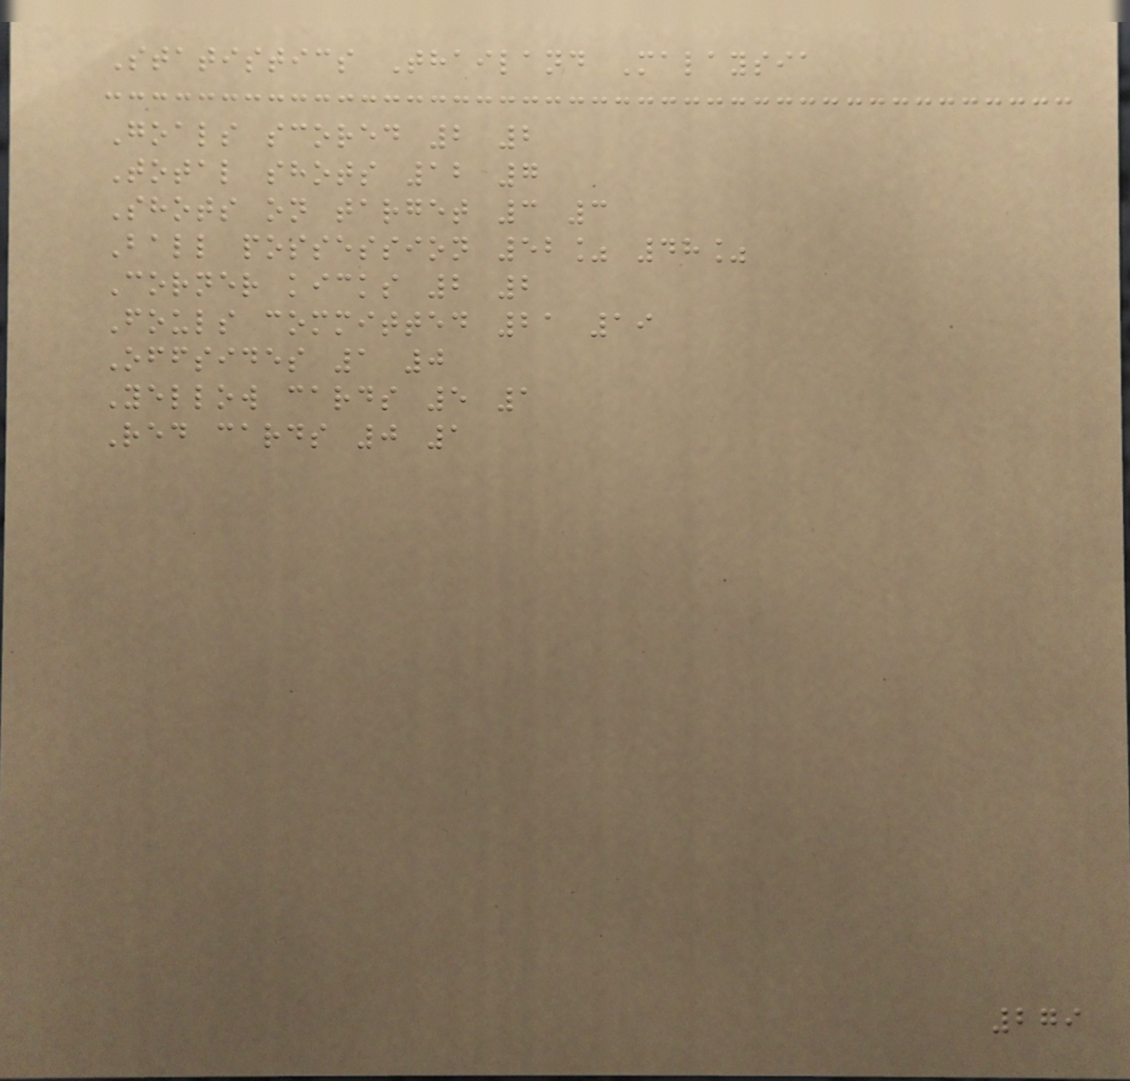Statistics Thailand Malaysia
Goals scored 2 2
Total shots 12 7
Shots on target 3 3
Ball possession 52% 48%
Corner kicks 2 2
Fouls committed 21 19
Offsides 1 0
Yellow cards 5 1
Red cards 0 1
279
